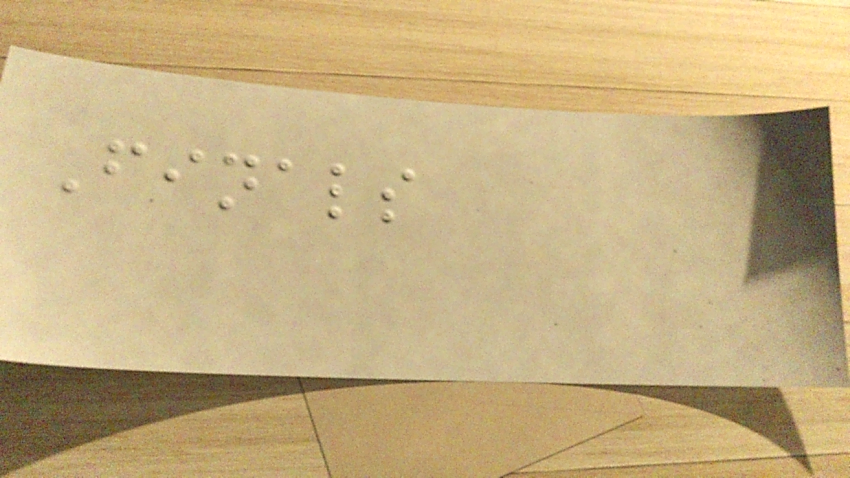Finals
